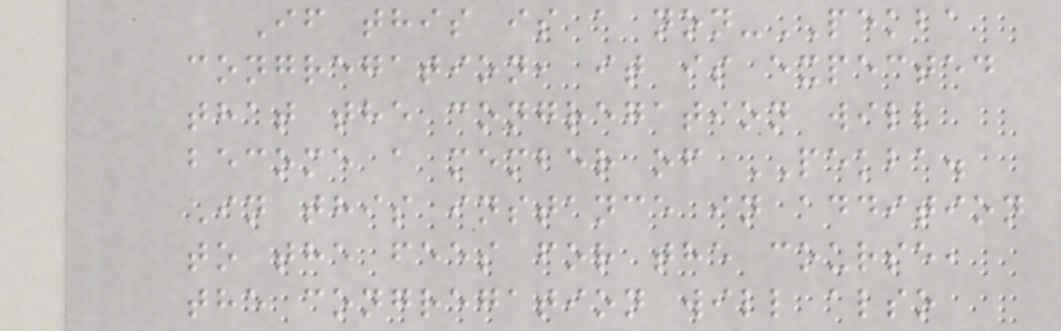If this is a non-PEKBA
congregation, it is expected
that the congregation will
become a member of PEKBA.
In this instance in addition
to the fees for the course,
the congregation will also
